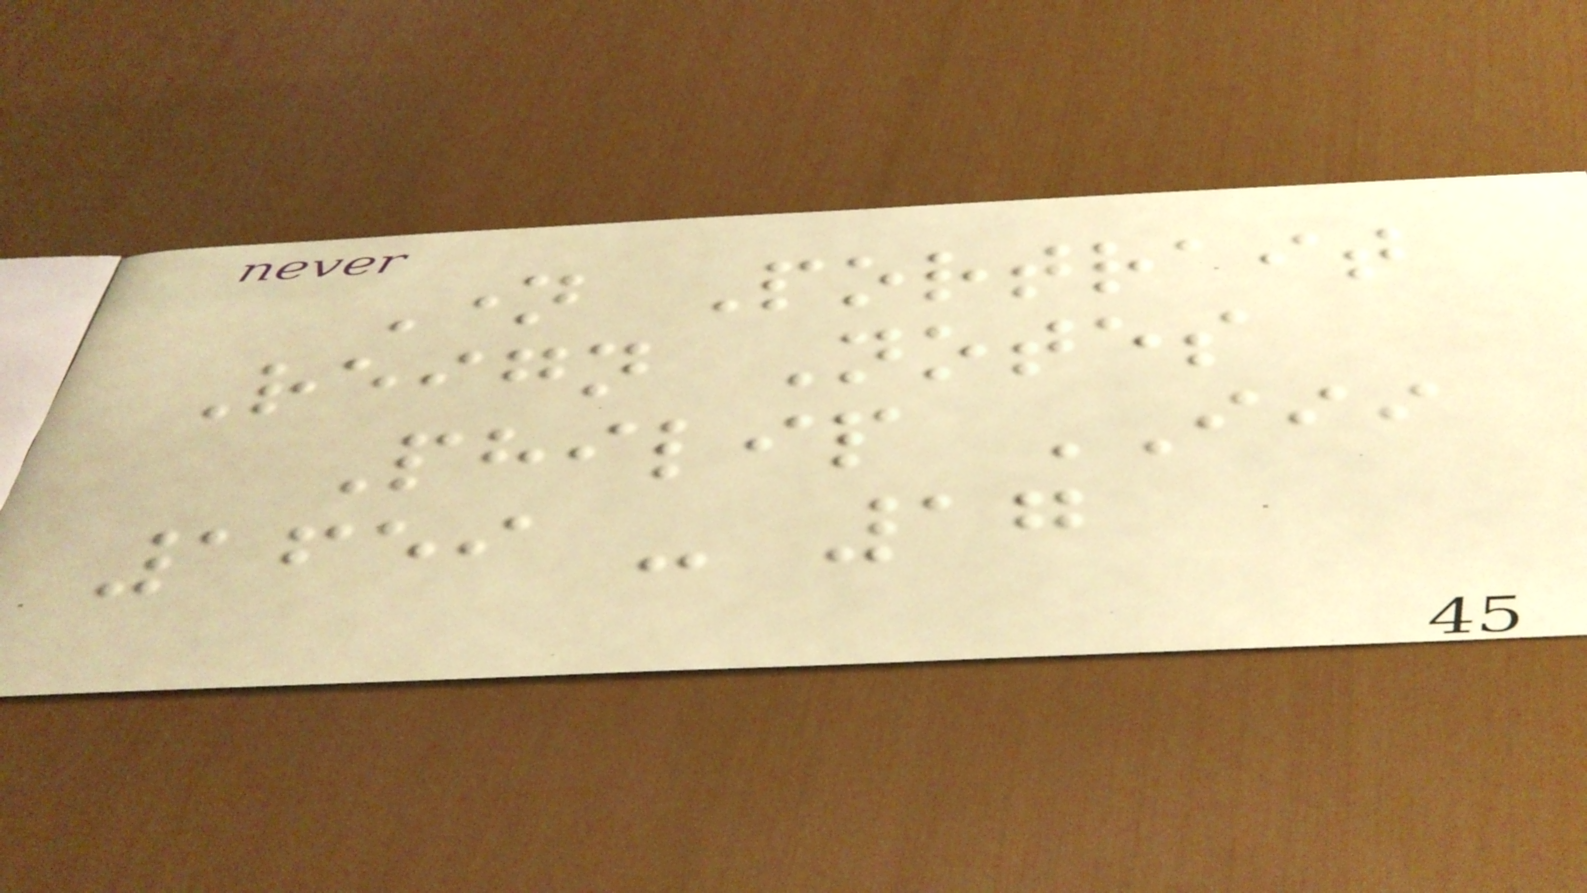Name Portrait
Reign Notes
Philip III
1659 - 17
